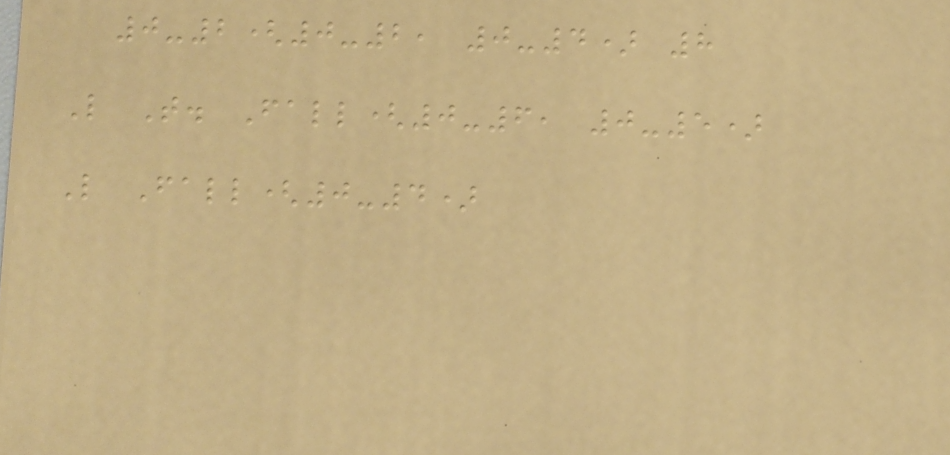0-2(0-2, 0-4) 8
L T. Fall(0-6, 0-5)
L Fall(0-4)
